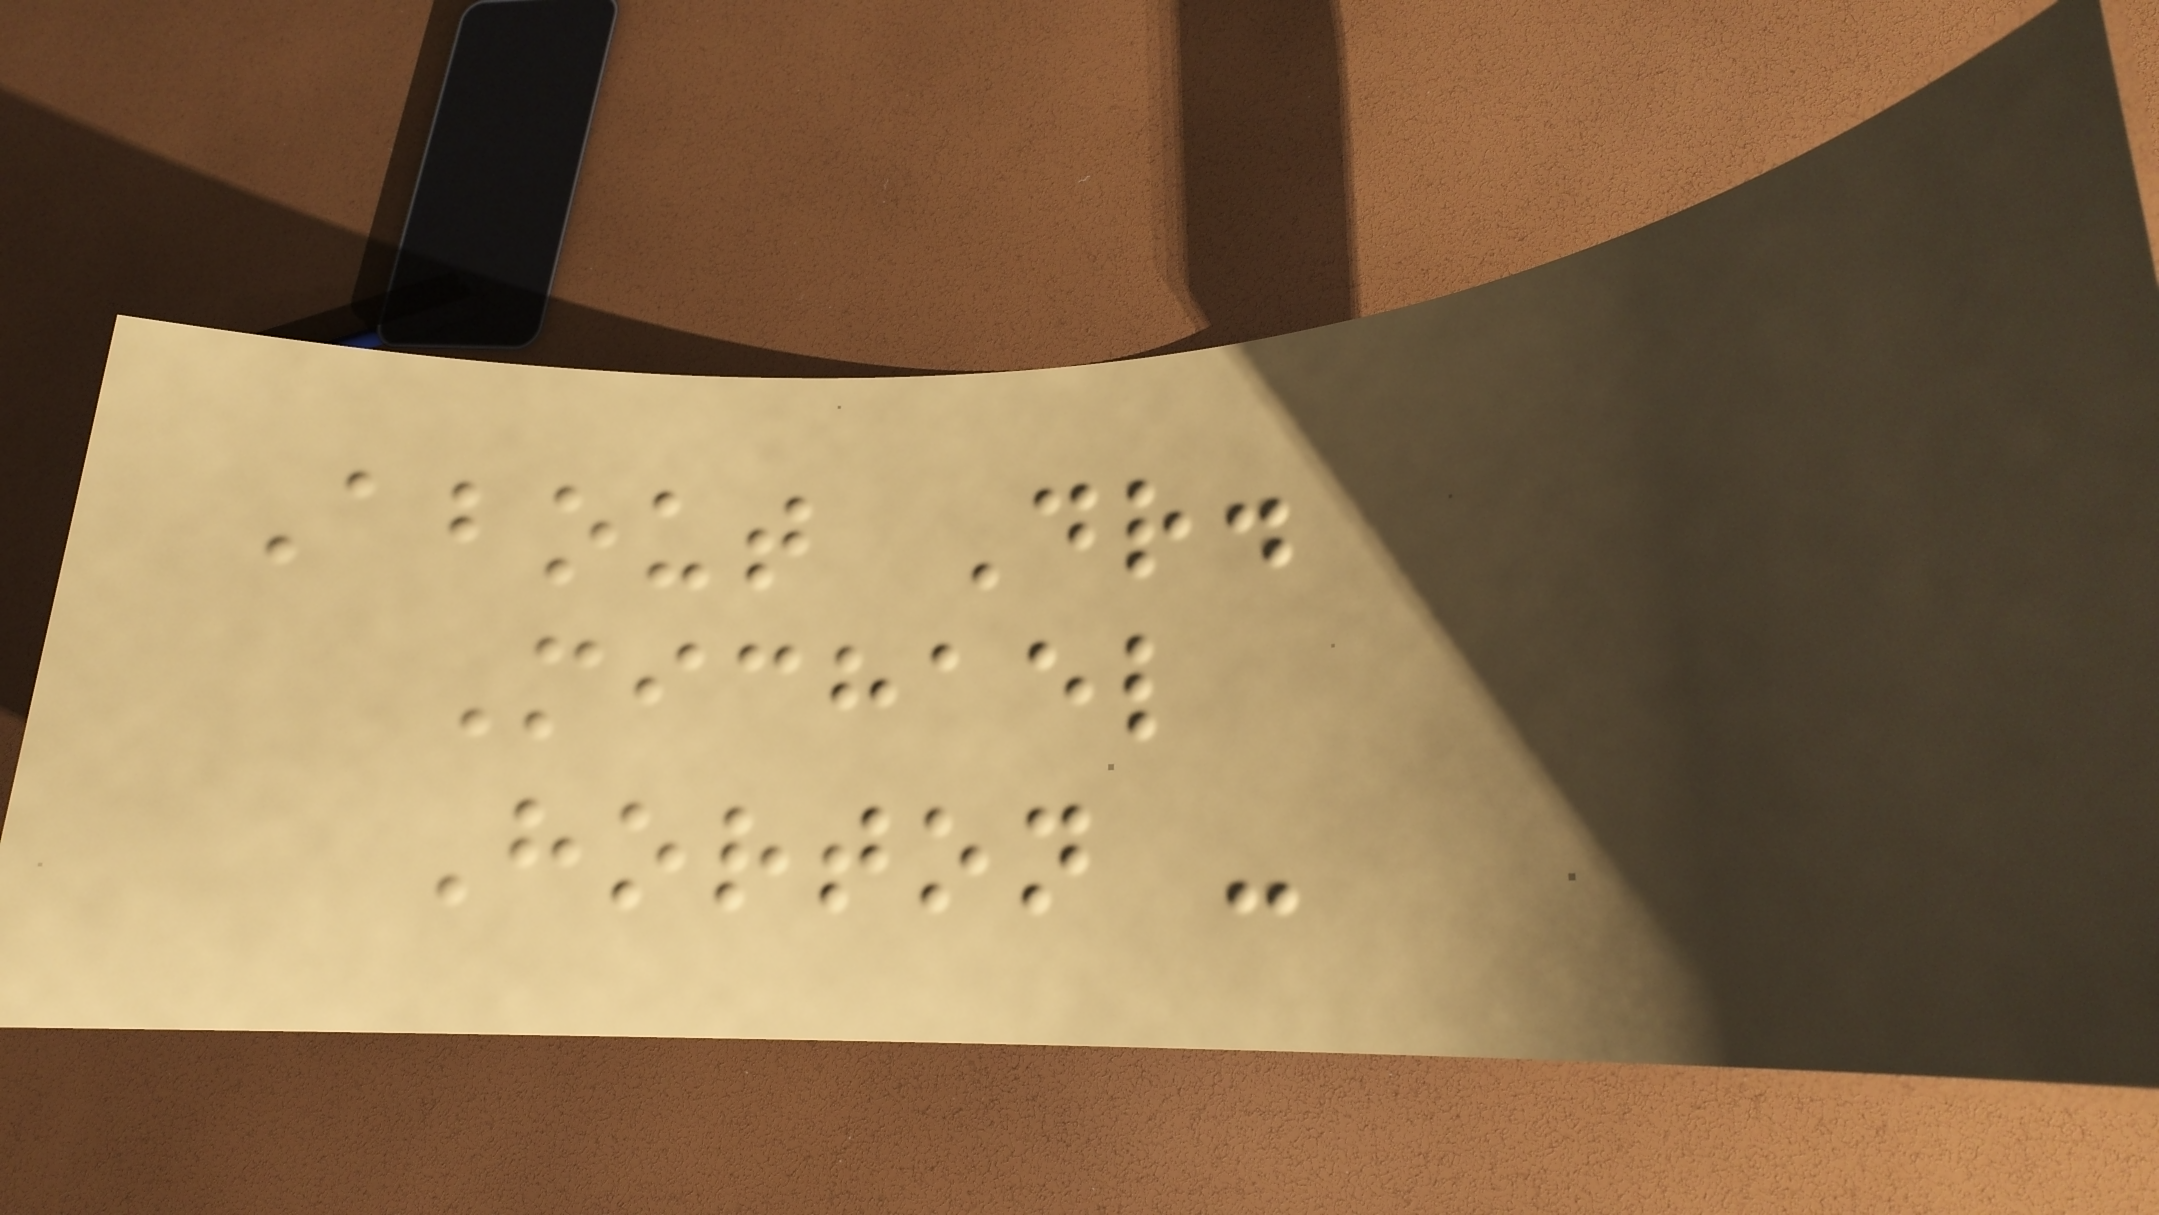About Dr.
Michael
Horton -
